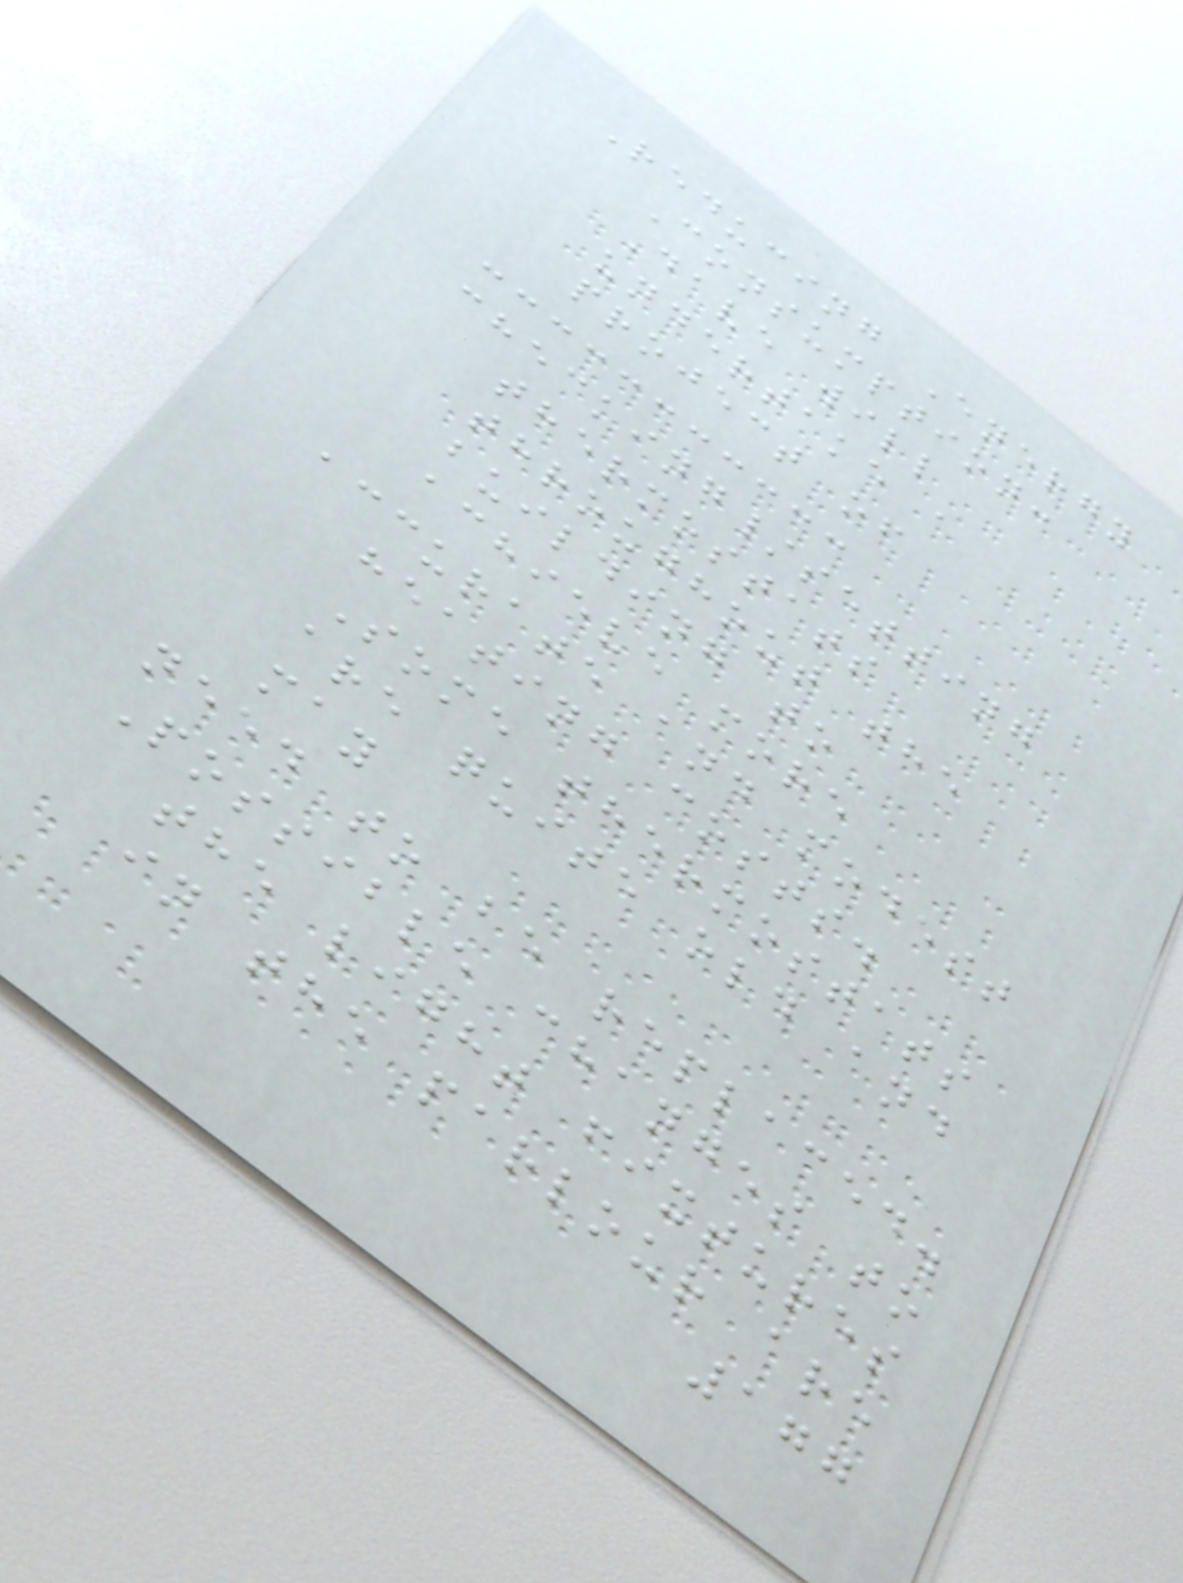Reducing Energy
Consumption:
Dave will
undertake a
project of
checking/setting
thermostats
throughout the
building to
achieve more
accurate and modest
heating costs.
Some thermostats
are quite old and
may
need to be replaced.
Possible changes to
the light fixtures
in the parlour are
177
